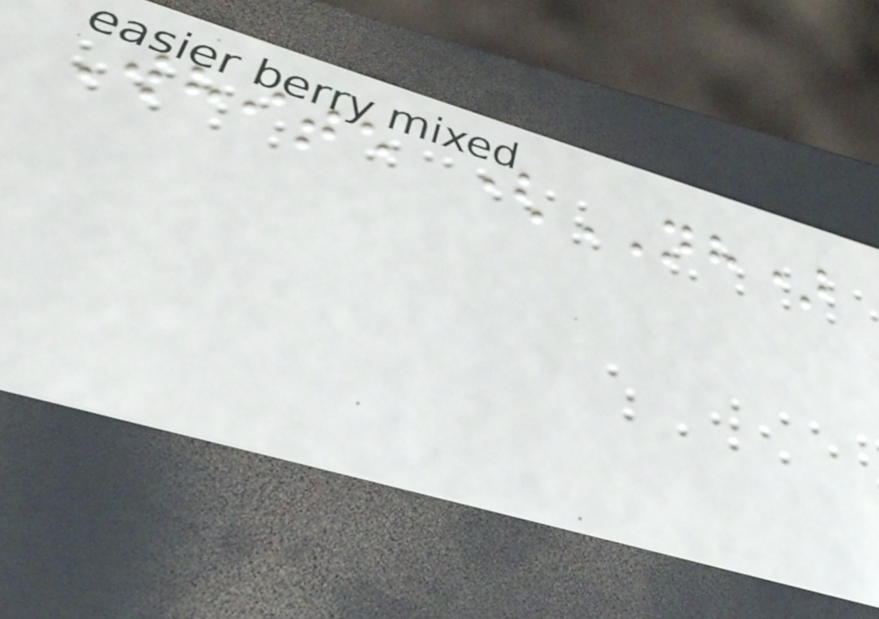White (NH)
